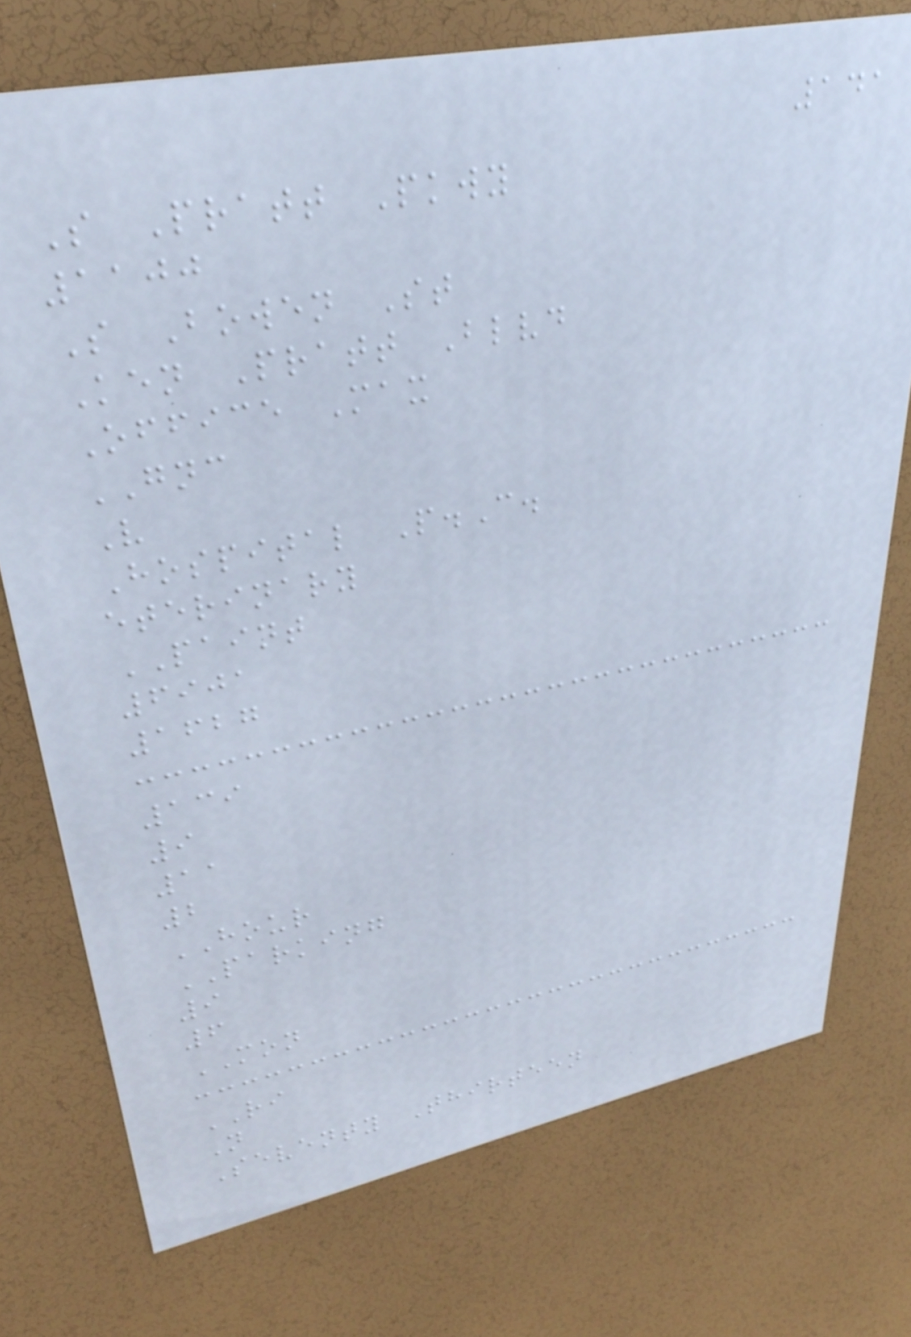141
S Pratt Pkwy
1100
S Bowen St
Ken Pratt Blvd
Office Max
GNC
V
Hospital P.C.
eterinary
PAINT
6901
1627
139
9
11
2
HOUR
PARKING
9
6
MON
RI
N
Seventy Thirteen
